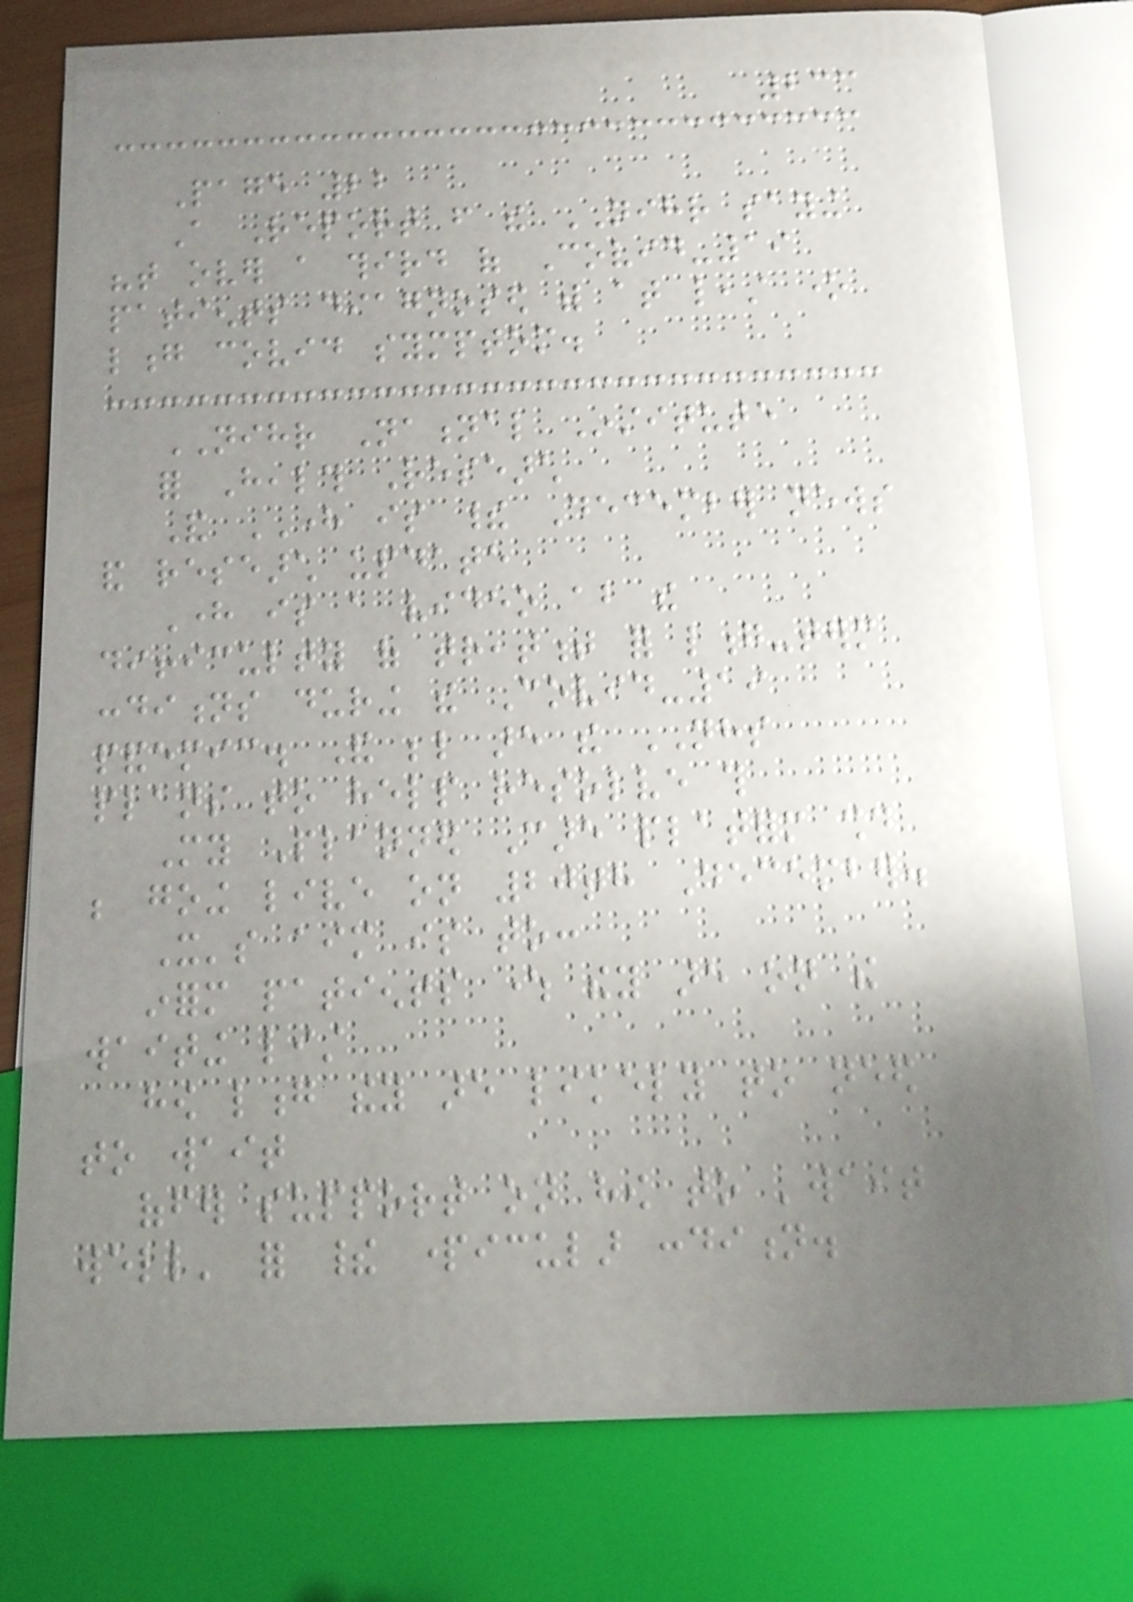233
Page 22
A Report from the NIHR saying
"that over a third of Covid-19
patients diagnosed with at least one
long covid symptom.
NIHR National Institute
for Health Research
And HERE is their December news
and research update
Here is a video about the
difficulty of treatment for long-term
conditions during the Covid-19
pandemic. And below are the NHS
plans to help resolve this
My Planned Care platform should
be going live on 20th December.
It's aim is to:
inform patients where they are on the
waiting list
how long they are likely to need
to wait
offer support on how to 'wait
well' for their particular condition.
